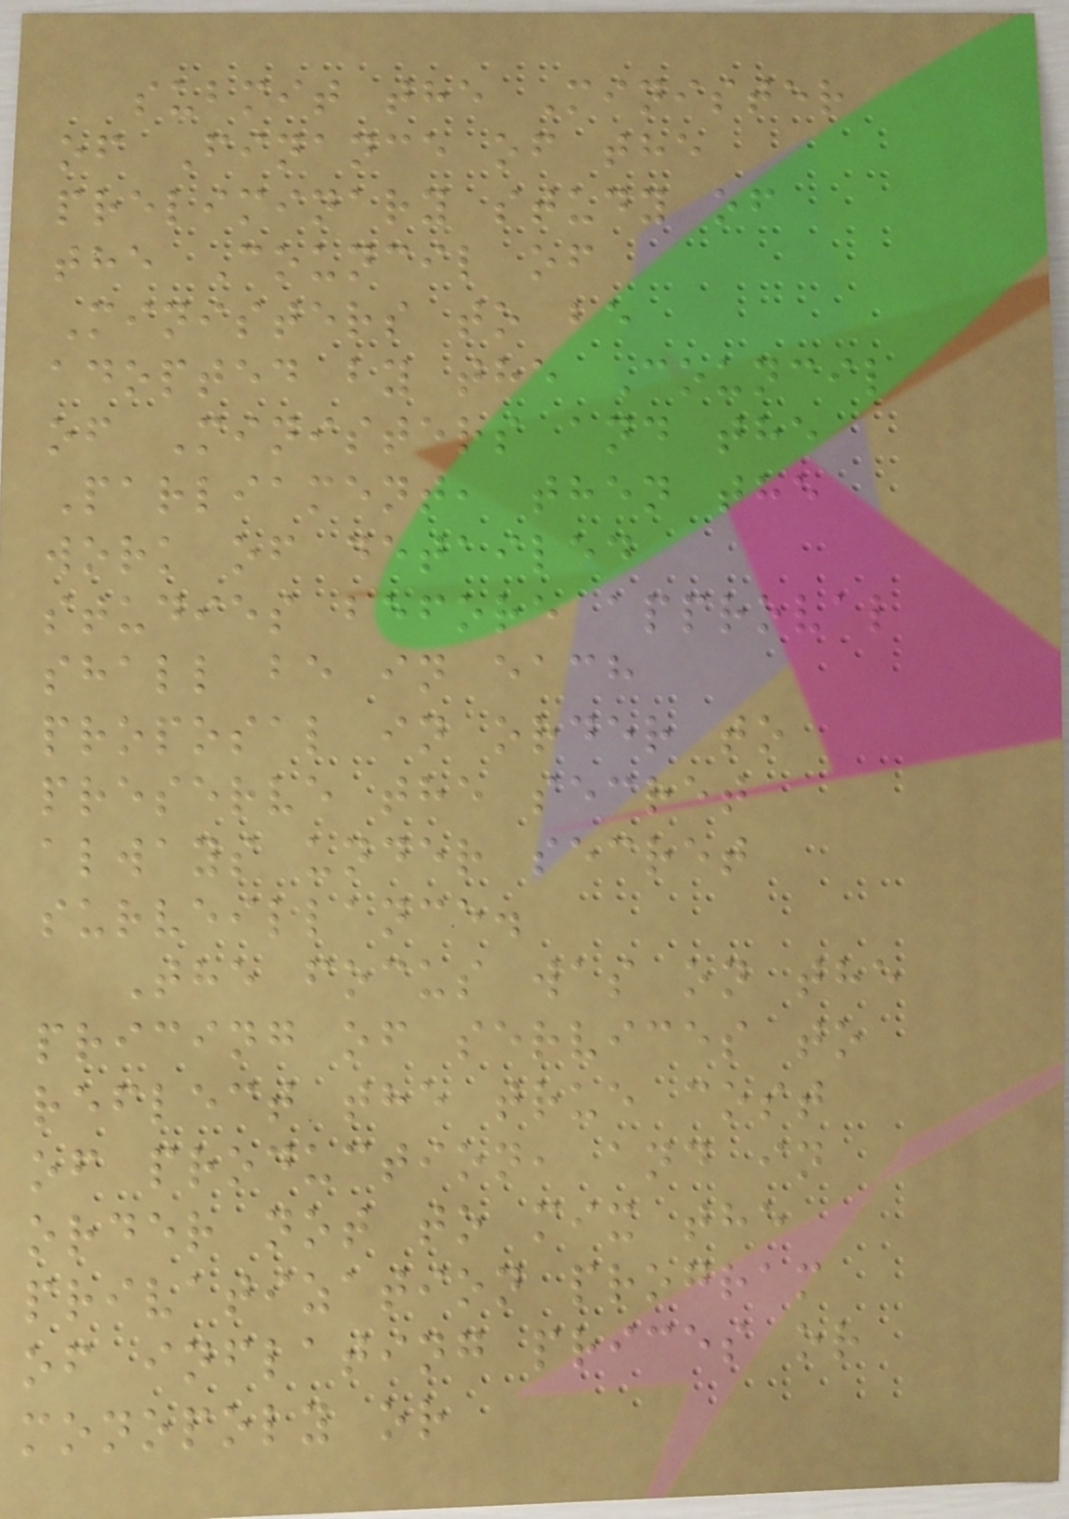submit the Minister
of Finance of the
preliminary study of
the Council of
Ministers to be
adopted by the Council
of Ministers and the
Parliament, then the
work of detailed
studies before approval
shall be in each
proposal in order to
preserve the secret
always under secret
surveillance.
The focus was on the
pricing of services to
reflect the true cost
of production, and in
order not to mix the
privatization program
of inflating prices or
monopoly or
